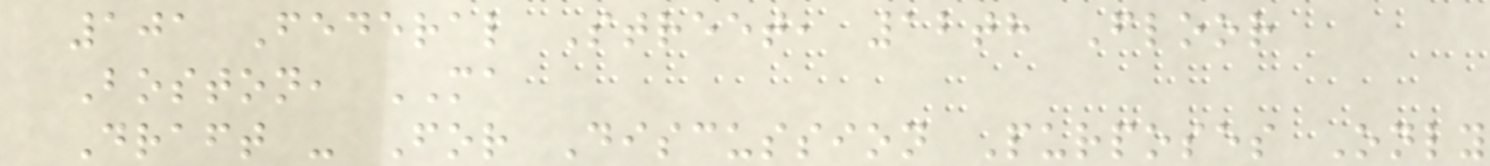101 Federal Street, 12th Floor
Boston, MA
Draft - For Discussion Purposes Only
